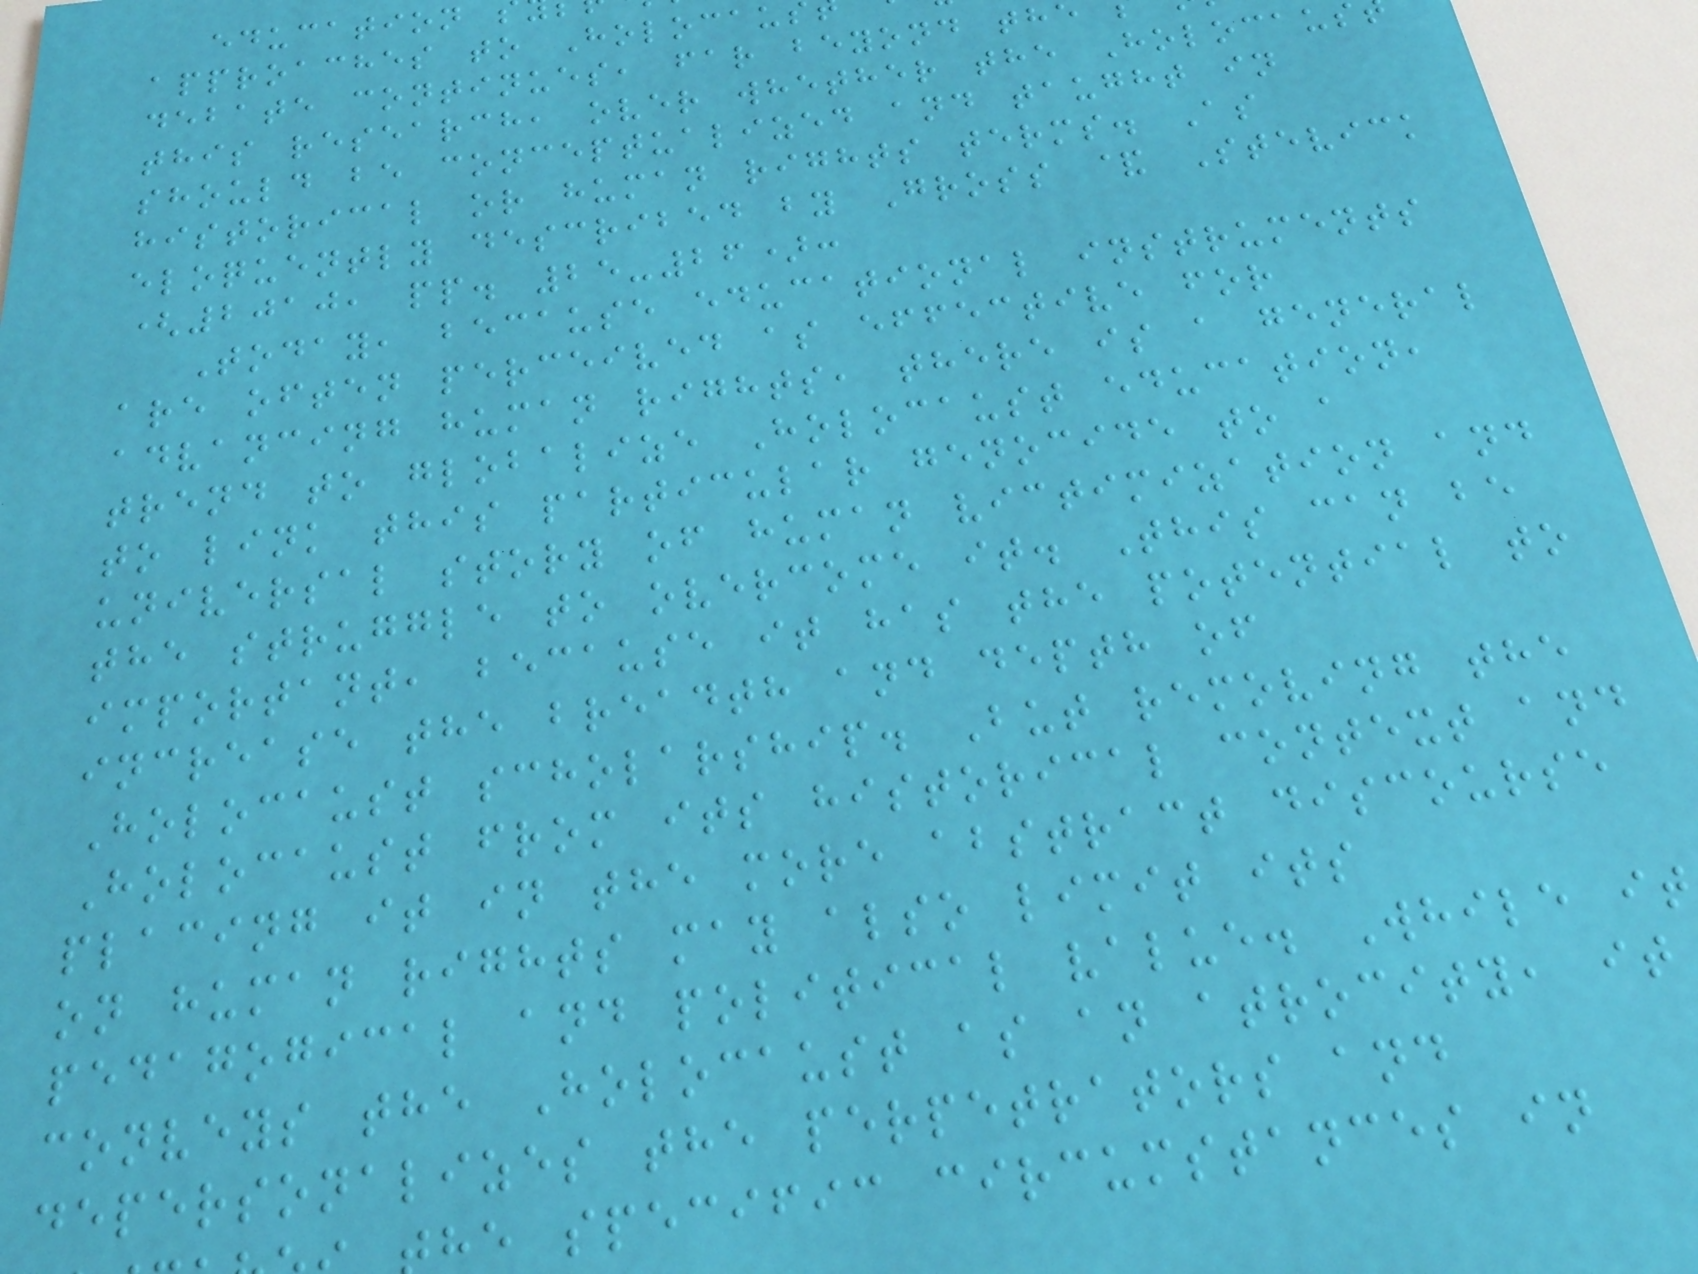education
approaches to Holocau
debate continues, far beyond the
this research, over whether the Holocaus
should be conceptualized and taught in
historical or human rights terms. As
eloquently described by Gross & Stevick
(2010, pp. 25-26):
Today, because educational instruments
are often perceived as effective for
advancing human rights, there is a general
trend to globalize Holocaust education,
to link this particular genocide to a
universal story of human victimization and
the struggle to overcome it. This can be
important, because it has the potential to
increase the breadth and depth of
Holocaust scholarship. But removing the
Holocaust from its historical context and
placing it in the more abstract discourse
on human rights may also limit its
pedagogical and political value. While it
conveys the Holocaust as an atrocity, it
depersonalizes the perpetrators and
he specific circumstances in
